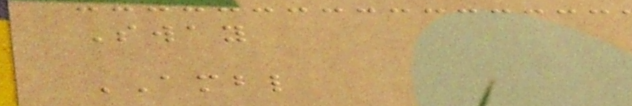Sway
AMBL
